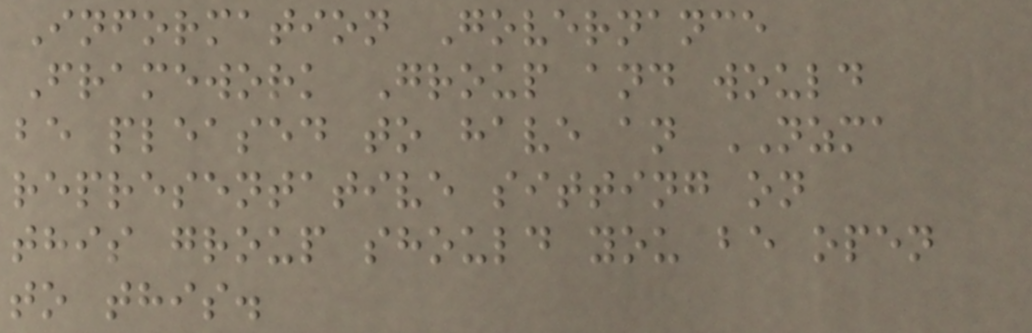Information Governance
Framework Group and would
be pleased to have an NZMA
representative sitting on
this group should you be open
to this.
